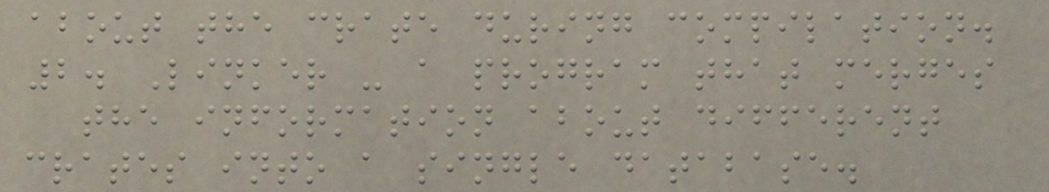about the crate during compilation.
2. Linker - a program that merges
the information about different
crates into a single database.
